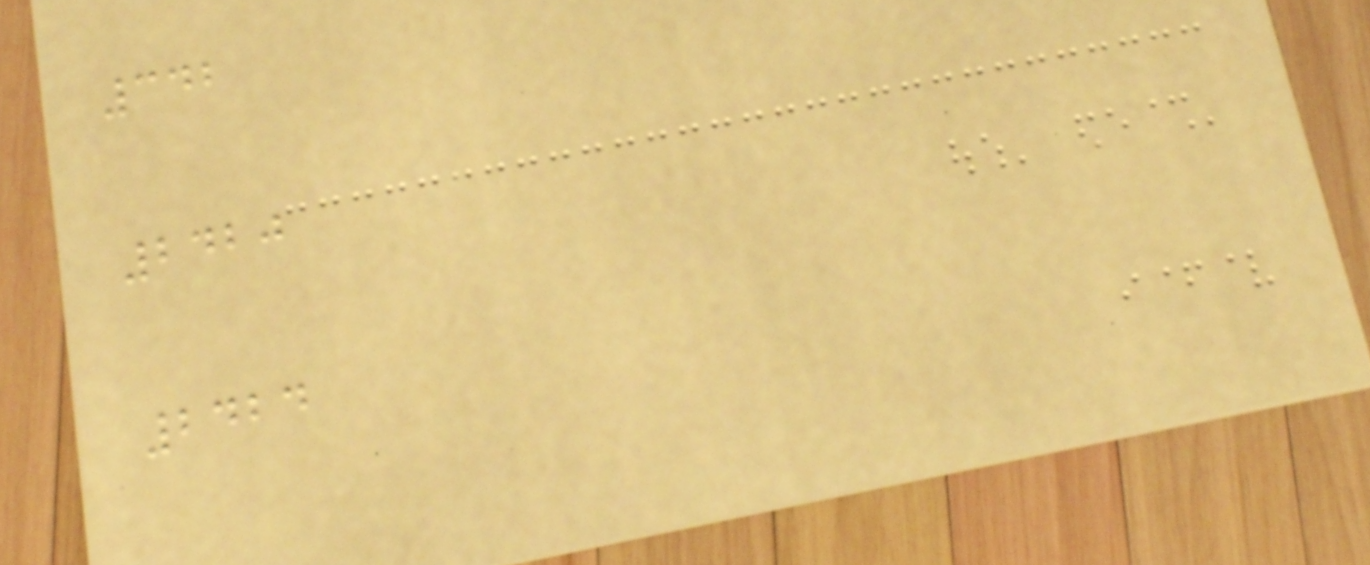342
2420
2424
